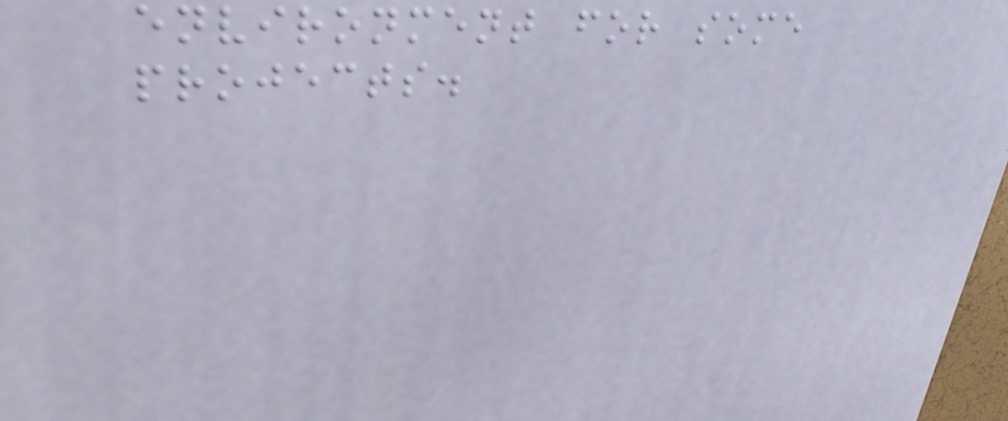environment for some
projects.
